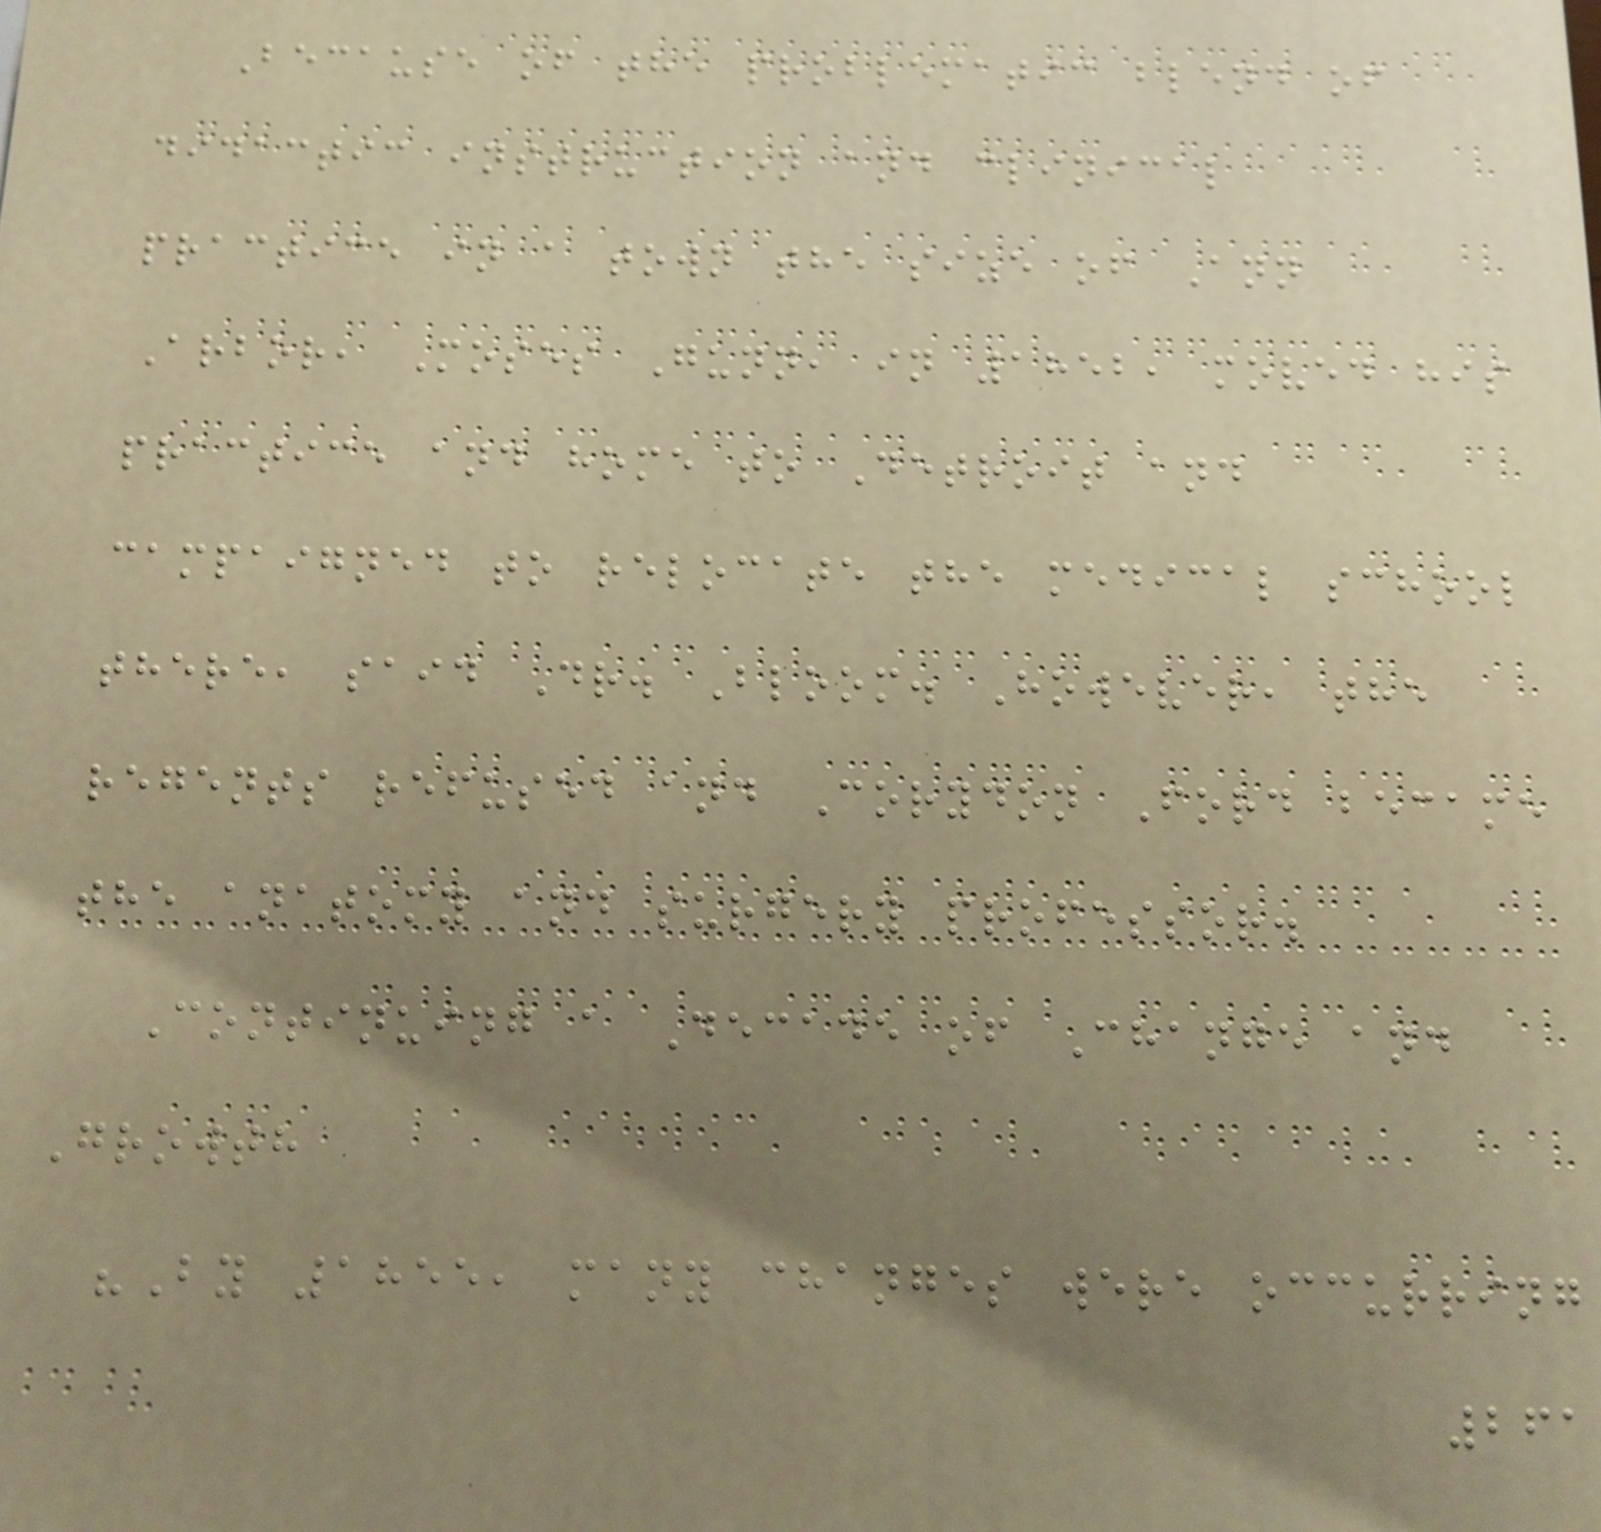Because of the problematic blend of
didactic instruction and clinical
practice in a town the size of Ann
Arbor, Moses Gunn, in 1852, moved his
practice and home to Detroit and
campaigned to relocate the medical school
there, said Dr. Bloom. However, the
regents refused and Corydon Ford became
the anatomy and surgery professor.
Continuing a Decade of Change and
Growth
"By 1855, many changes were occurring
261
